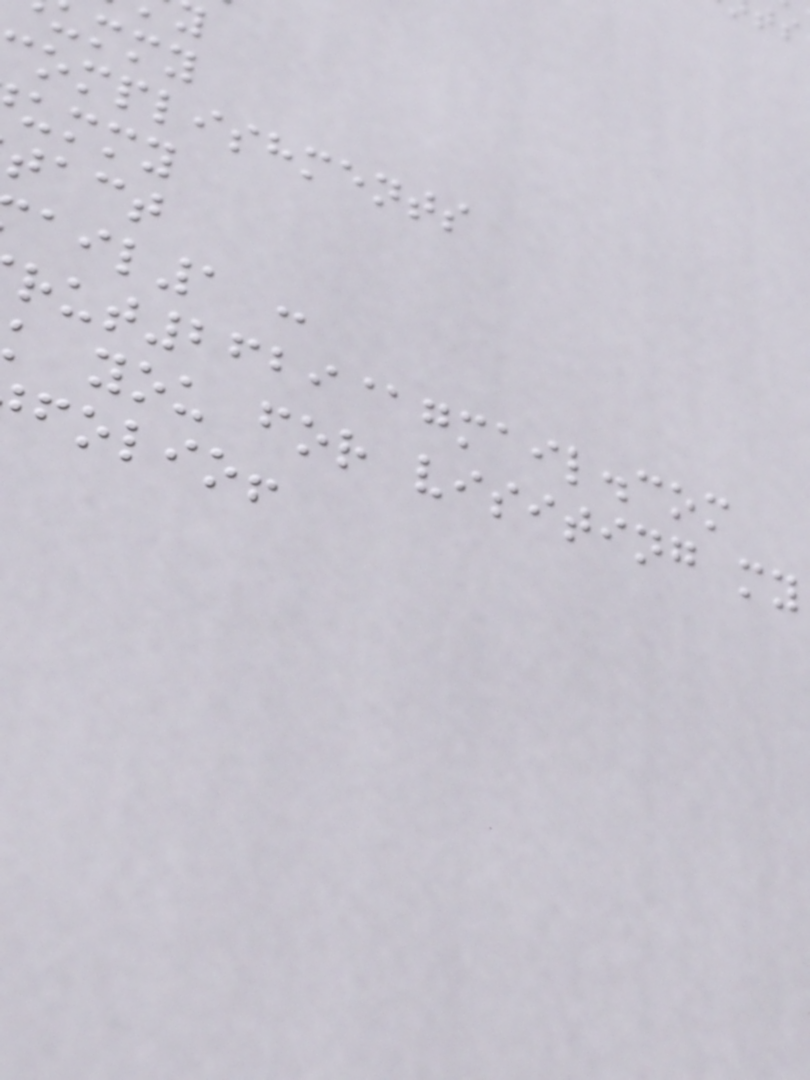omplishments
ummy
tact
ail1 :
rut2629@gmail.com
you for visiting my
folio!
